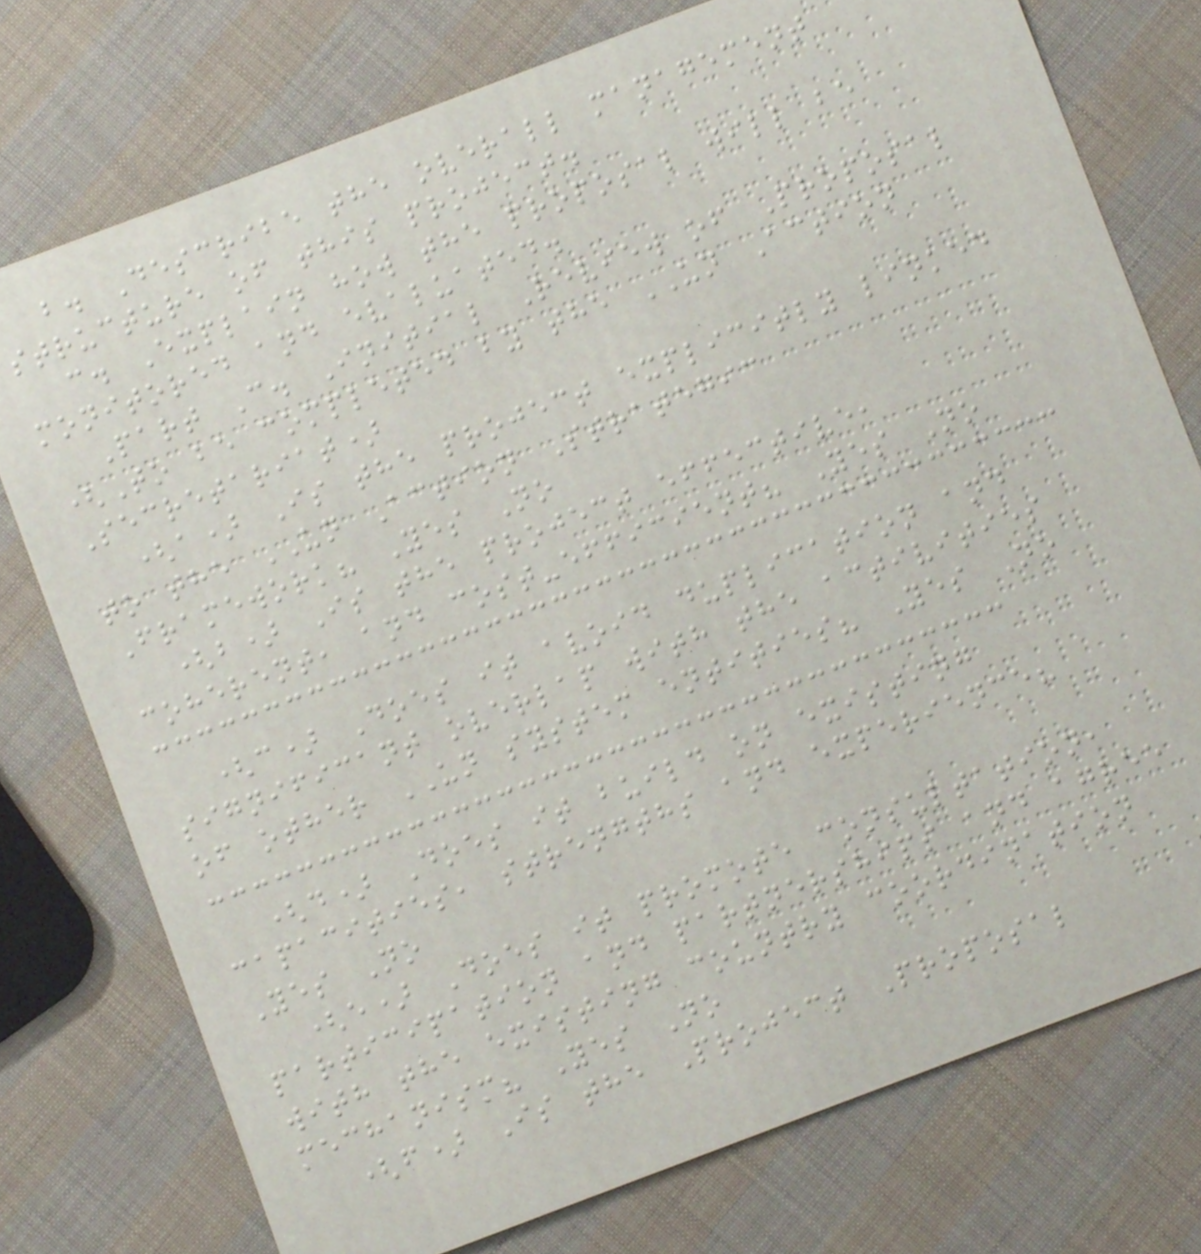b. Describe the overall management
structure of this project.
c. Explain how the proposal will be
monitored and evaluated.
Part C. Initial Review of Proposal
(To be completed by the UN Action
Secretariat)
(a) Is the project explicitly linked
to the UN Action Strategic
Framework? Yes No
(b) Is the project effective,
coherent, and cost-efficient? Yes No
(c) Does it avoid duplication and
significant overlap with the activities
of other UN system entities? Yes No
(d) Does it build on existing
capacities, strengths and experience?
Yes No
(e) Does it promote consultation,
participation and partnerships and agree
with the existing country coordination
mechanism? Yes No
(f) Is the Project Proposal
